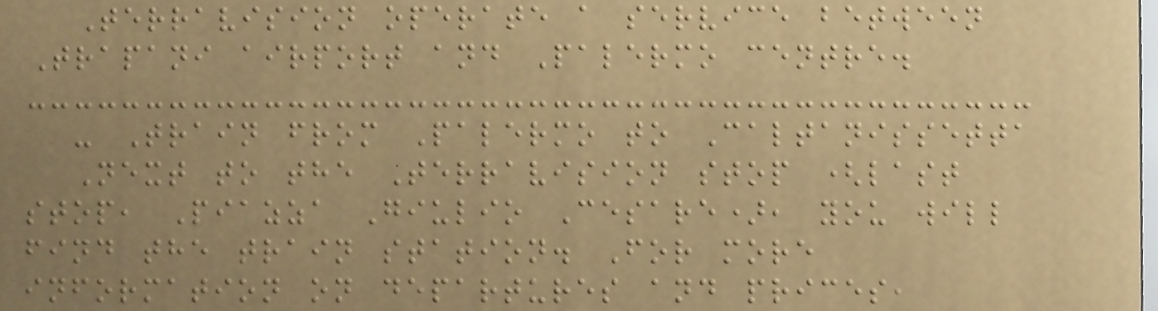Terravision operate a service between
Trapani airport and Palermo centre.
- Train from Palermo to Caltanissetta
Next to the Terravision stop (last
stop, Piazza Giulio Cesare), you will
find the train station. For more
information on departures and prices,
